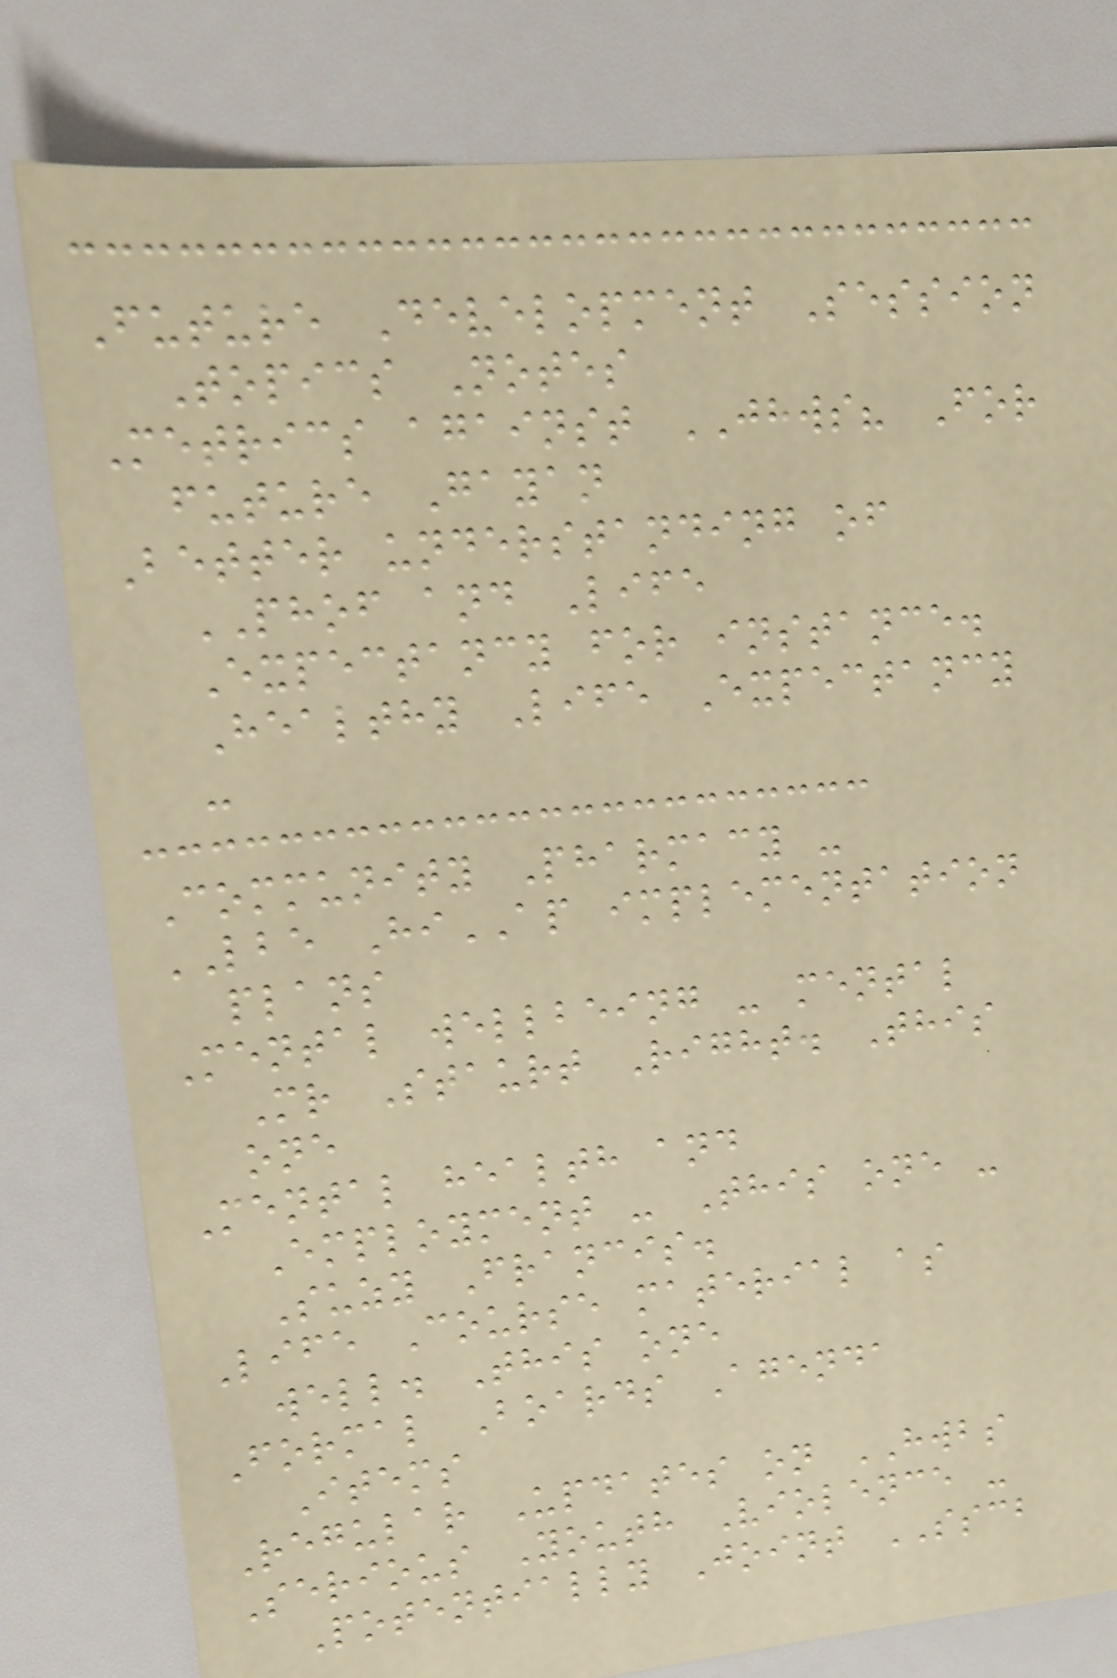Future Development Session
Topics Notes
Metrics against JHWS? For
future Gayan
Better understanding of
PHOF and Life
Expectancy for instance.
Healthy Life Expectancy
-
Community Pharmacy -
LBE HiAP implementation
plans
Mental wellbeing - mental
Mr Staurt Right. This
one
Mental health and
Employment - This one -
Suzy Francis.
Life Course material as
well. This one
Formal Boards Agenda
Items
Regular Updates on HWBS
Serious Youth Violence -
Potentially Joint SSCB
